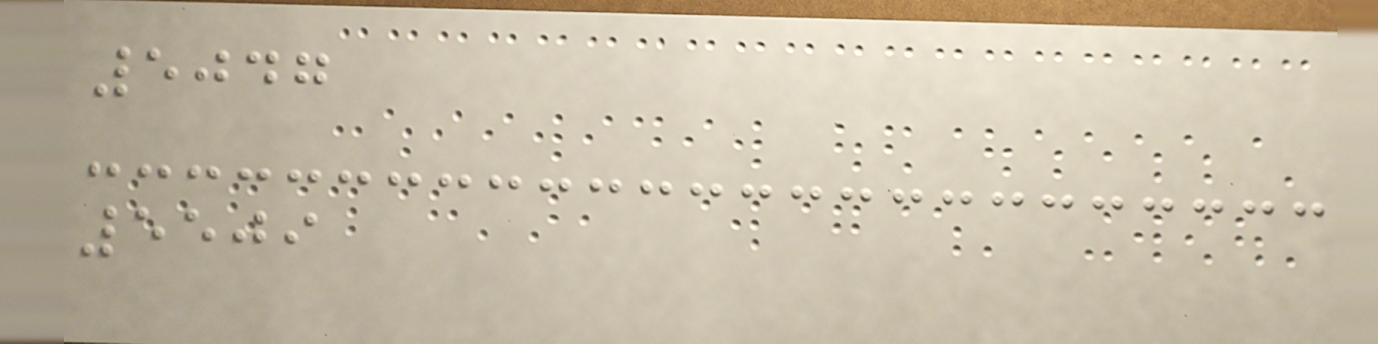5047
5509
